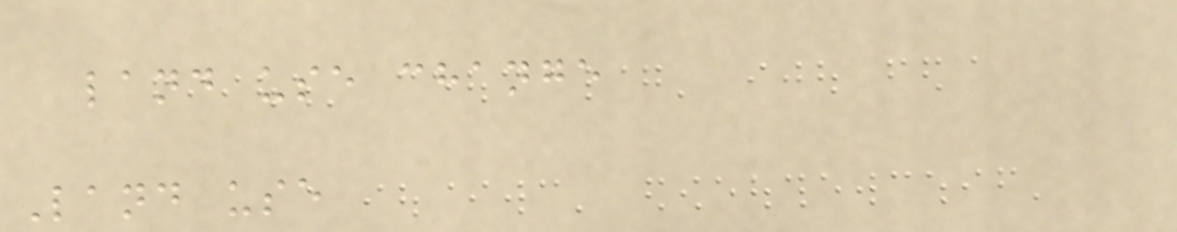land use change
Land use
